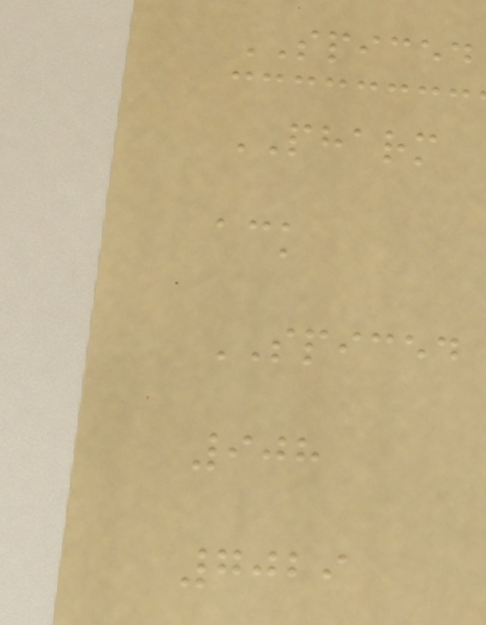SPICED
PHARM
ack
SPICED
908
7029
